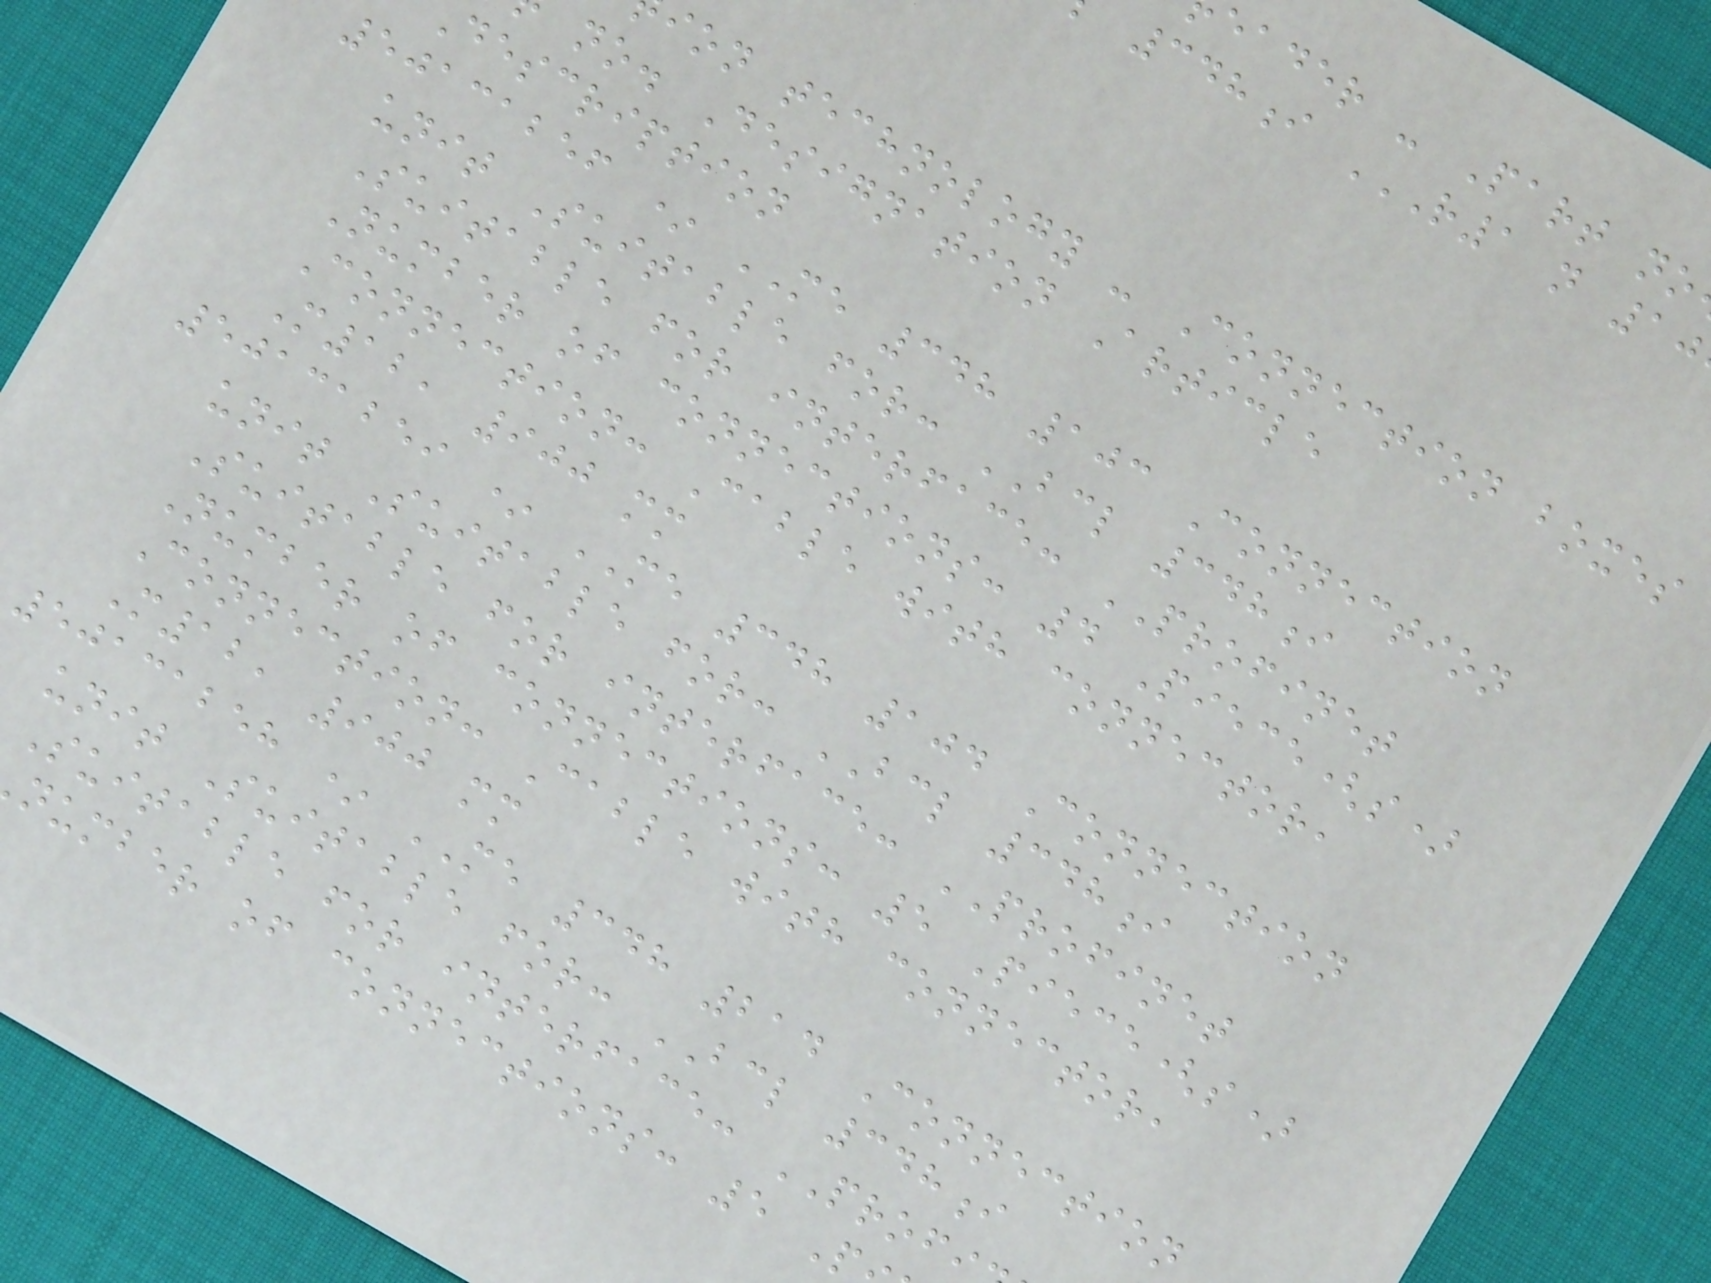eader - Part no
ion technology - Connection boxes
no. Designation Article
description
50131256 * ME 348 103 Connection
unit Suitable for: BCL 348i
Suitable for interface: PROFINET
Number of connections: 4 Piece(s)
Connection: Cable with connector,
M12, 900 mm
50131259 * ME 348 104 Connection
unit Suitable for: BCL 348i
Suitable for interface: PROFINET
Number of connections: 5 Piece(s)
Connection: Cable with connector,
M12, 900 mm
50131258 * ME 348 214 Connection
unit Suitable for: BCL 348i
Suitable for interface: PROF
number of connections: 5 P
